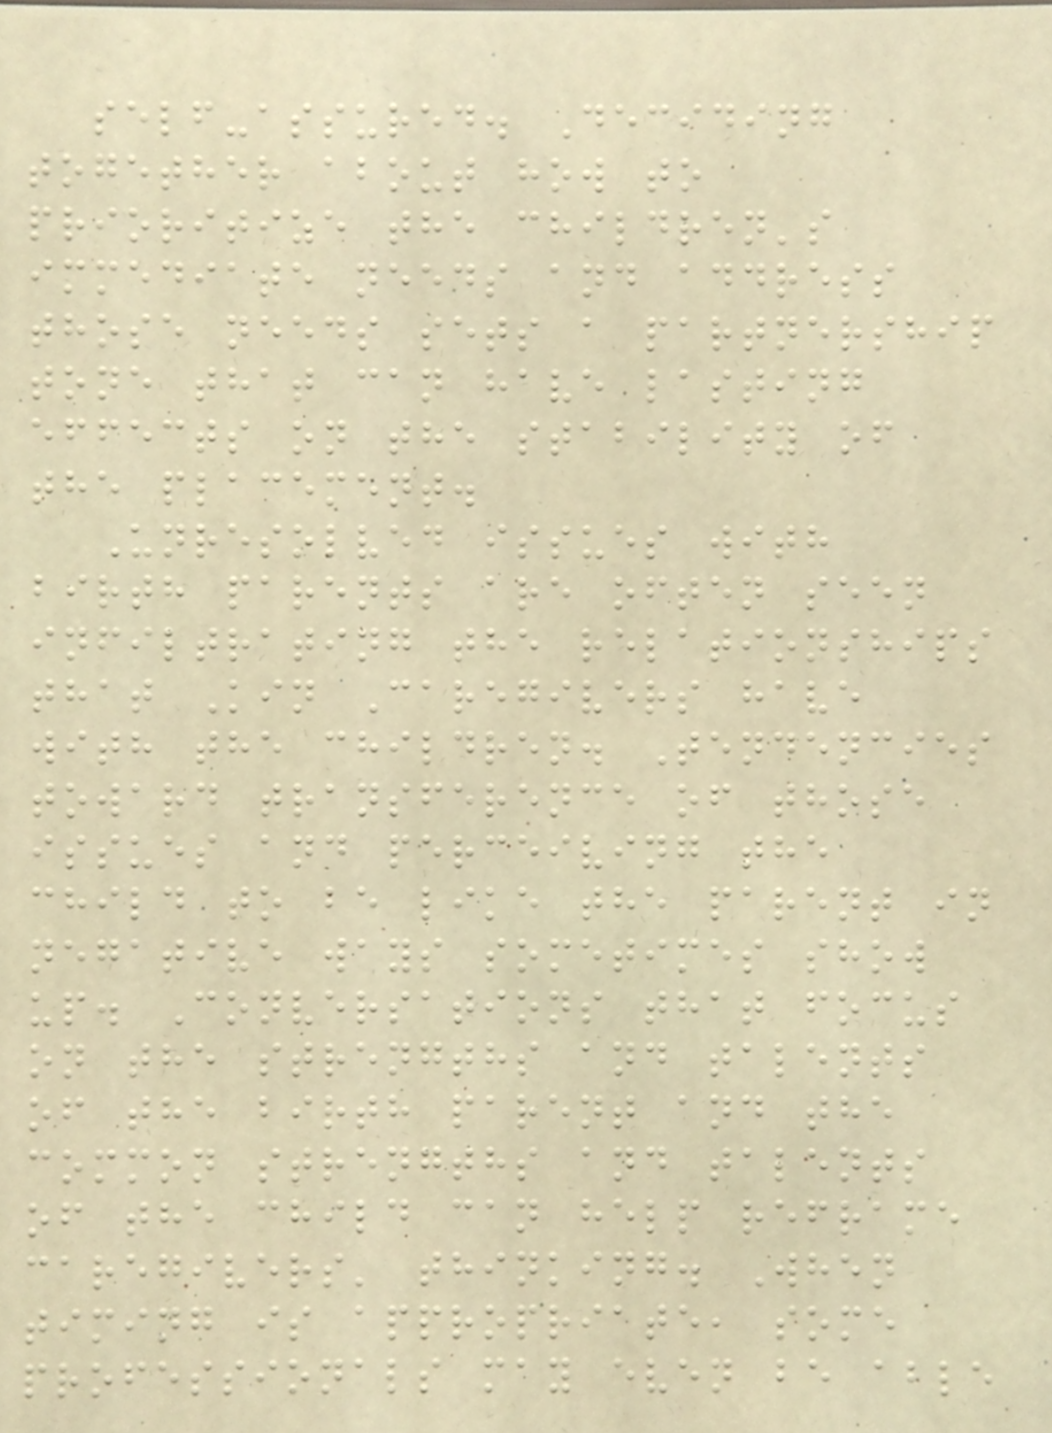self-assured. Deciding
together about how to
prioritize the children's
immediate needs and address
those needs sets a partnership
tone that can have lasting
effects on the stability of
the placement.
Unresolved issues with
birth parents are often seen
infiltrating the relationships
that Kin Caregivers have
with the children. Tendencies
toward transference of those
issues and perceiving the
child to be like the parent in
negative ways sometimes show
up. Conversations that focus
on the strengths and talents
of the birth parent and the
common strengths and talents
of the child can help reframe
caregivers' thinking. When
timing is appropriate, some
professionals may even be able
